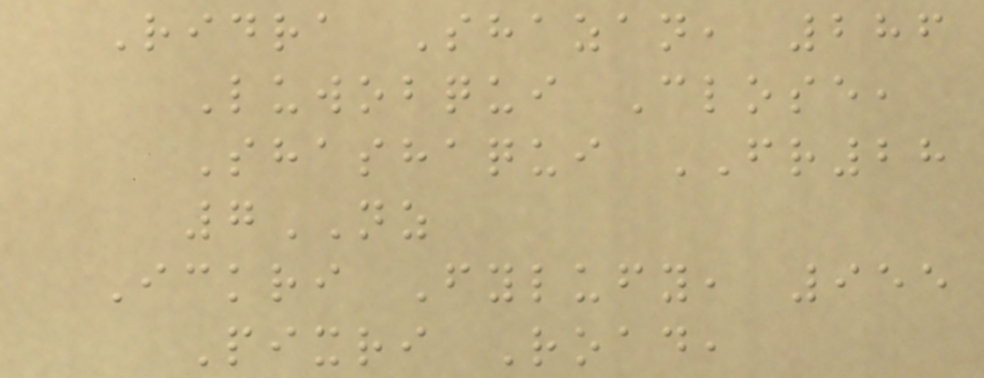Ridra Shazan, 286
Luwobqui Close,
Shashaqui FR28
7NZ
Ickri Fylufy, 955
Pixri Road,
